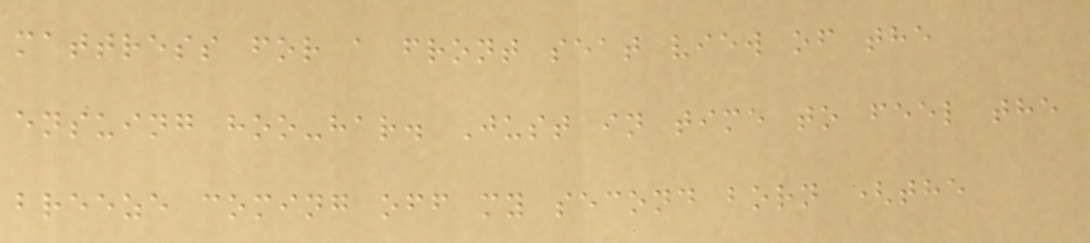mattress for a front seat view of the
ensuing hoo-har. Just in time to feel the
breeze coming off my second born (the
